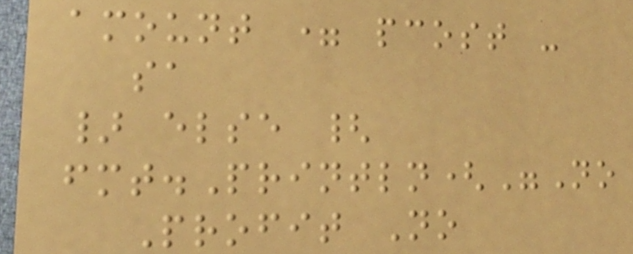amount = pcost -
sa
} else {
fmt.Println("No
Profit No
